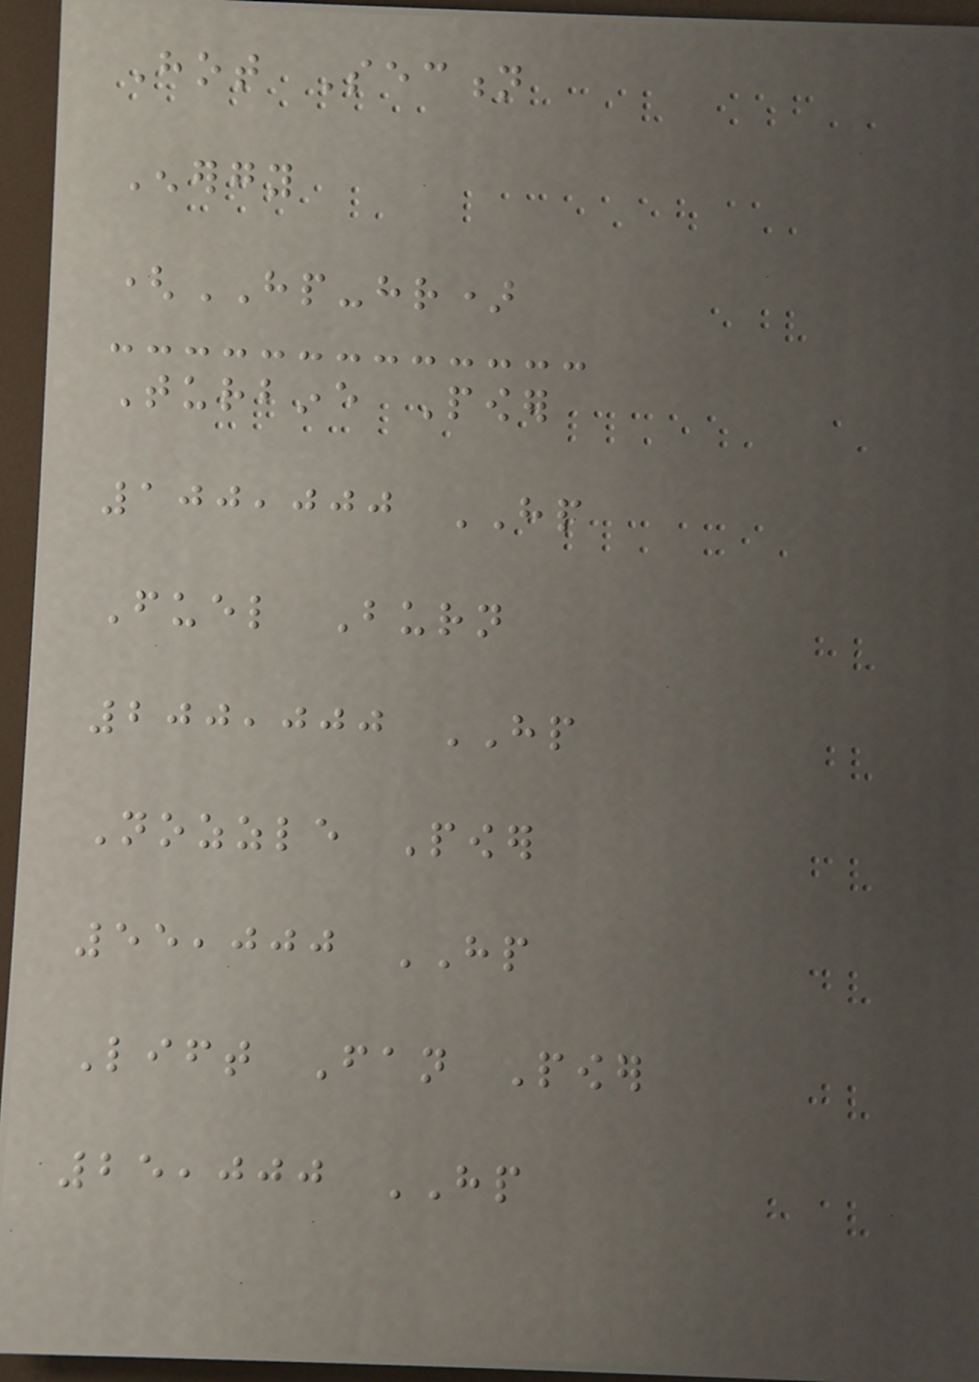Hot Section
Energy
(HP-hr)
Turbine Power
100,000 HP
Fuel Burn
200,000 HP
Nozzle Power
55,000 HP
Lift Fan Power
25,000 HP
